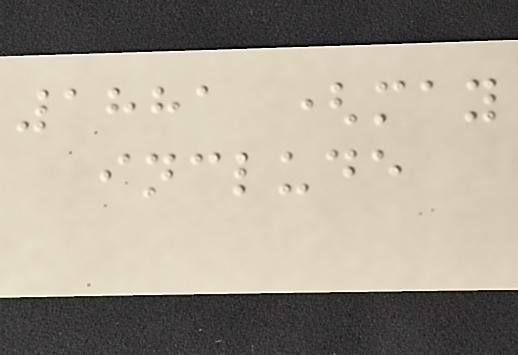1881 (may
include
